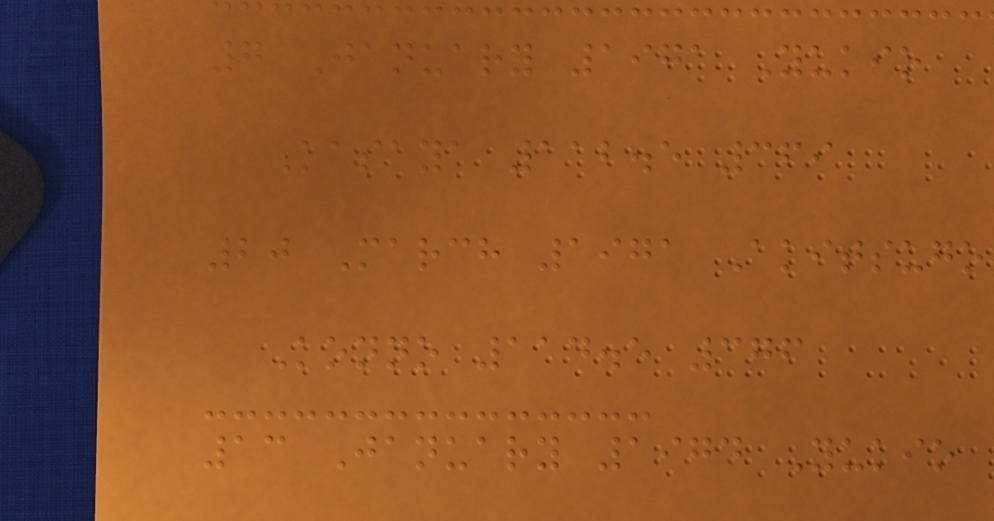7 January 1971 Yukio
Kasaya 112.5 369
20 March 1971 Akitsugo
Konno 114.5 376
13 January 1974 Yukio
